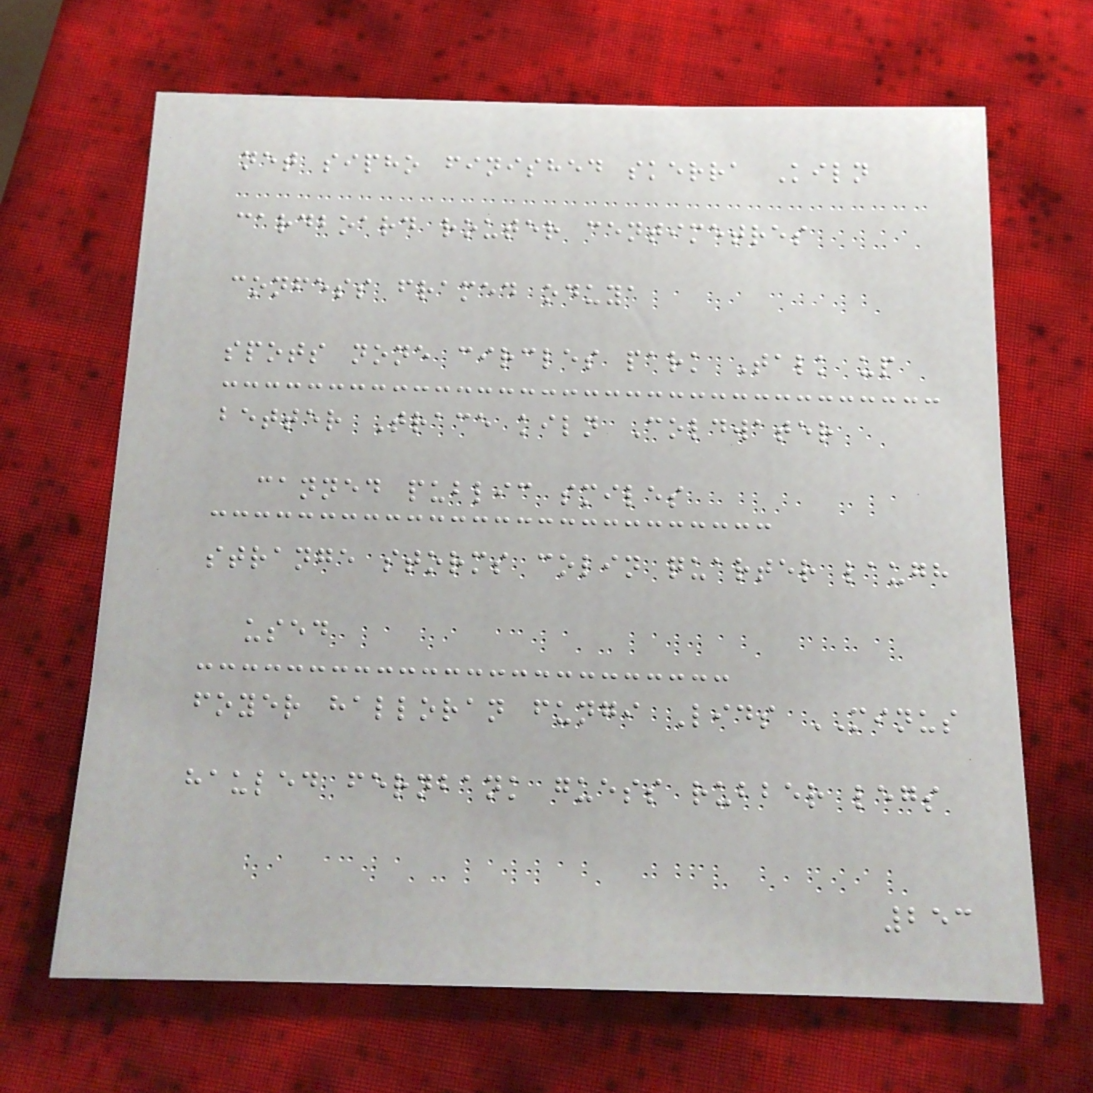net sipho finished skerra Kiln
cardboard router centimetres
confess framed oduya
spots none circles park Talk up
better Trace kiln Coldwater
canned public smiles
strange storms colin quarter laugh
used
foyer halloran fungi Lids MINUS
hauled fernbank guess rubber legs
253
